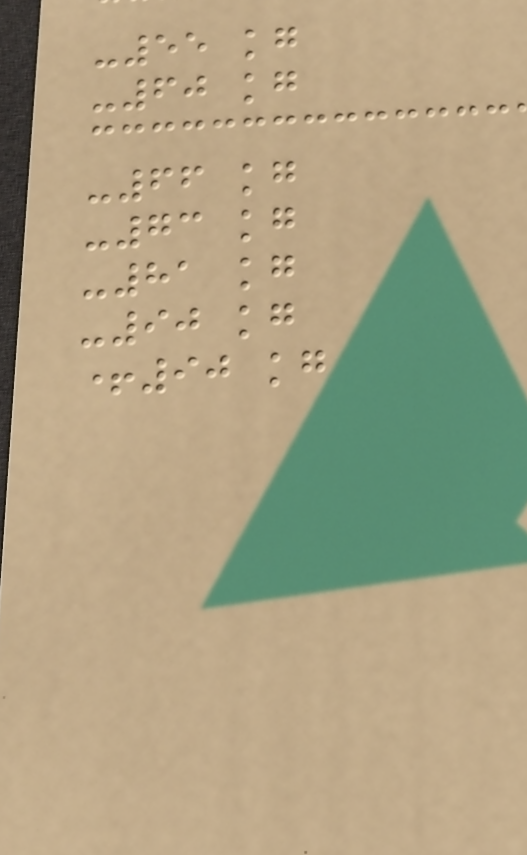-55 kg
-60 kg
-66 kg
-73 kg
-81 kg
-90 kg
+90 kg
